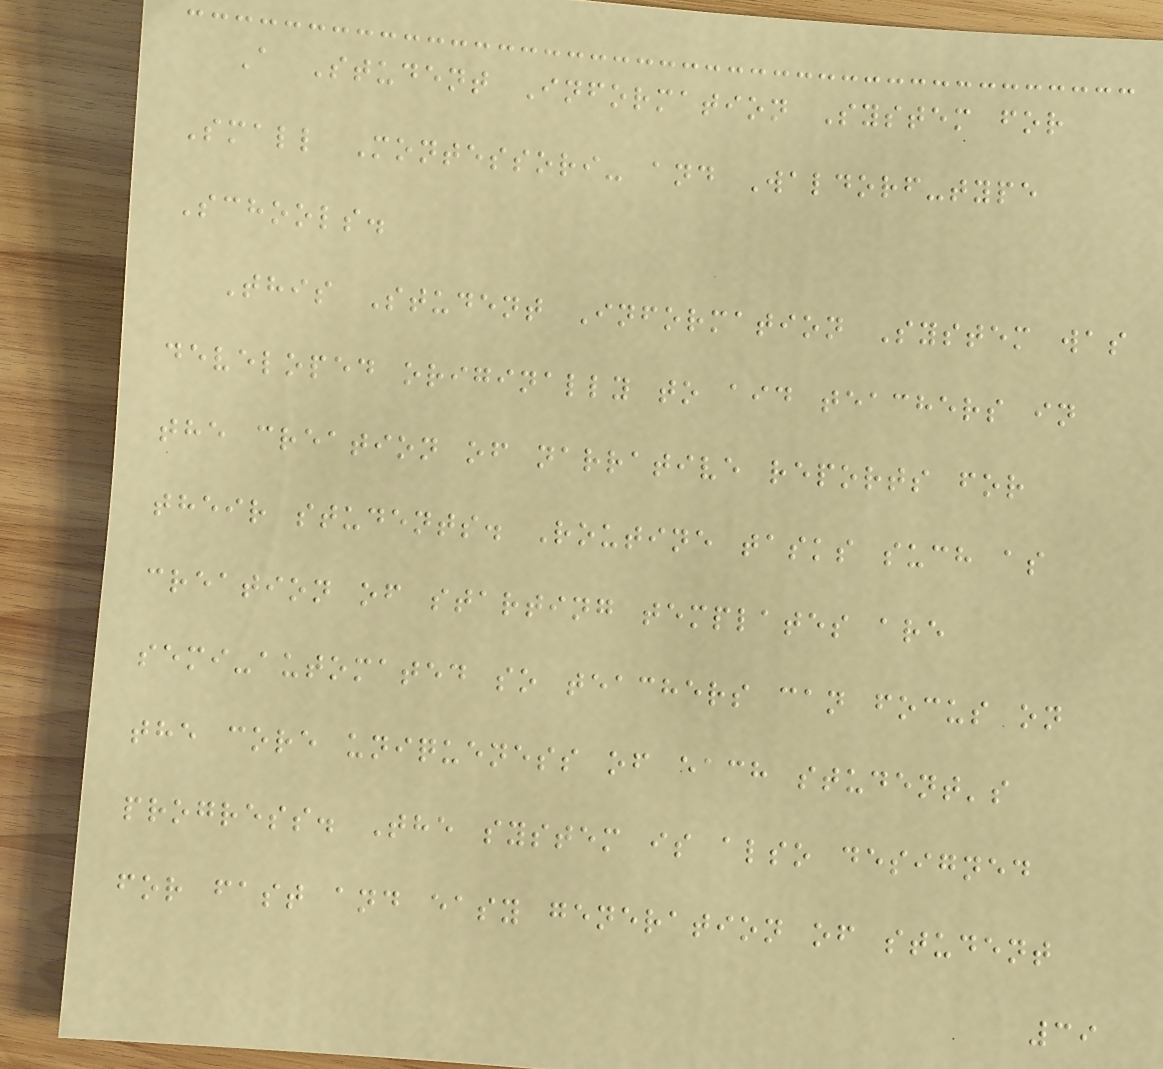A Student Information System for
Small Montessori- and Waldorf-type
Schools.
This Student Information System was
developed originally to aid teachers in
the creation of narrative reports for
their students. Routine tasks such as
creation of starting templates are
semi-automated so teachers can focus on
the core uniqueness of each student's
progress. The system is also designed
for fast and easy generation of student
39
